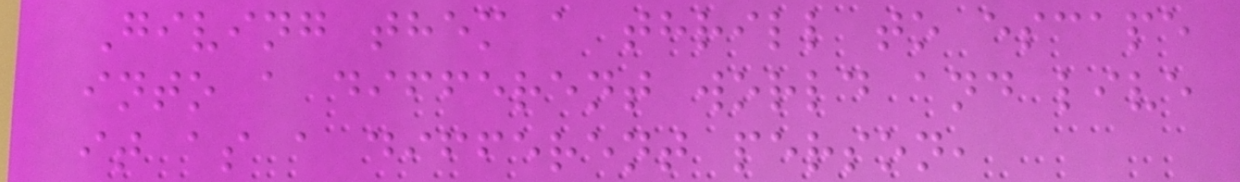Giving them a thrill to escape
into a different world and live
it as a different person,
